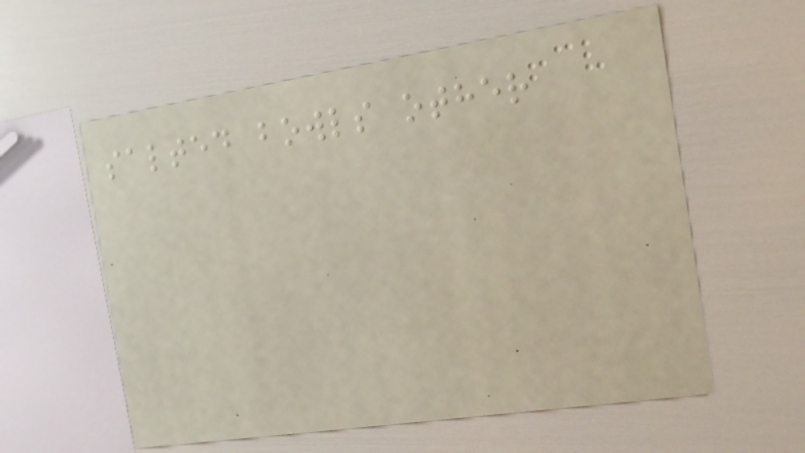salted bowls other
